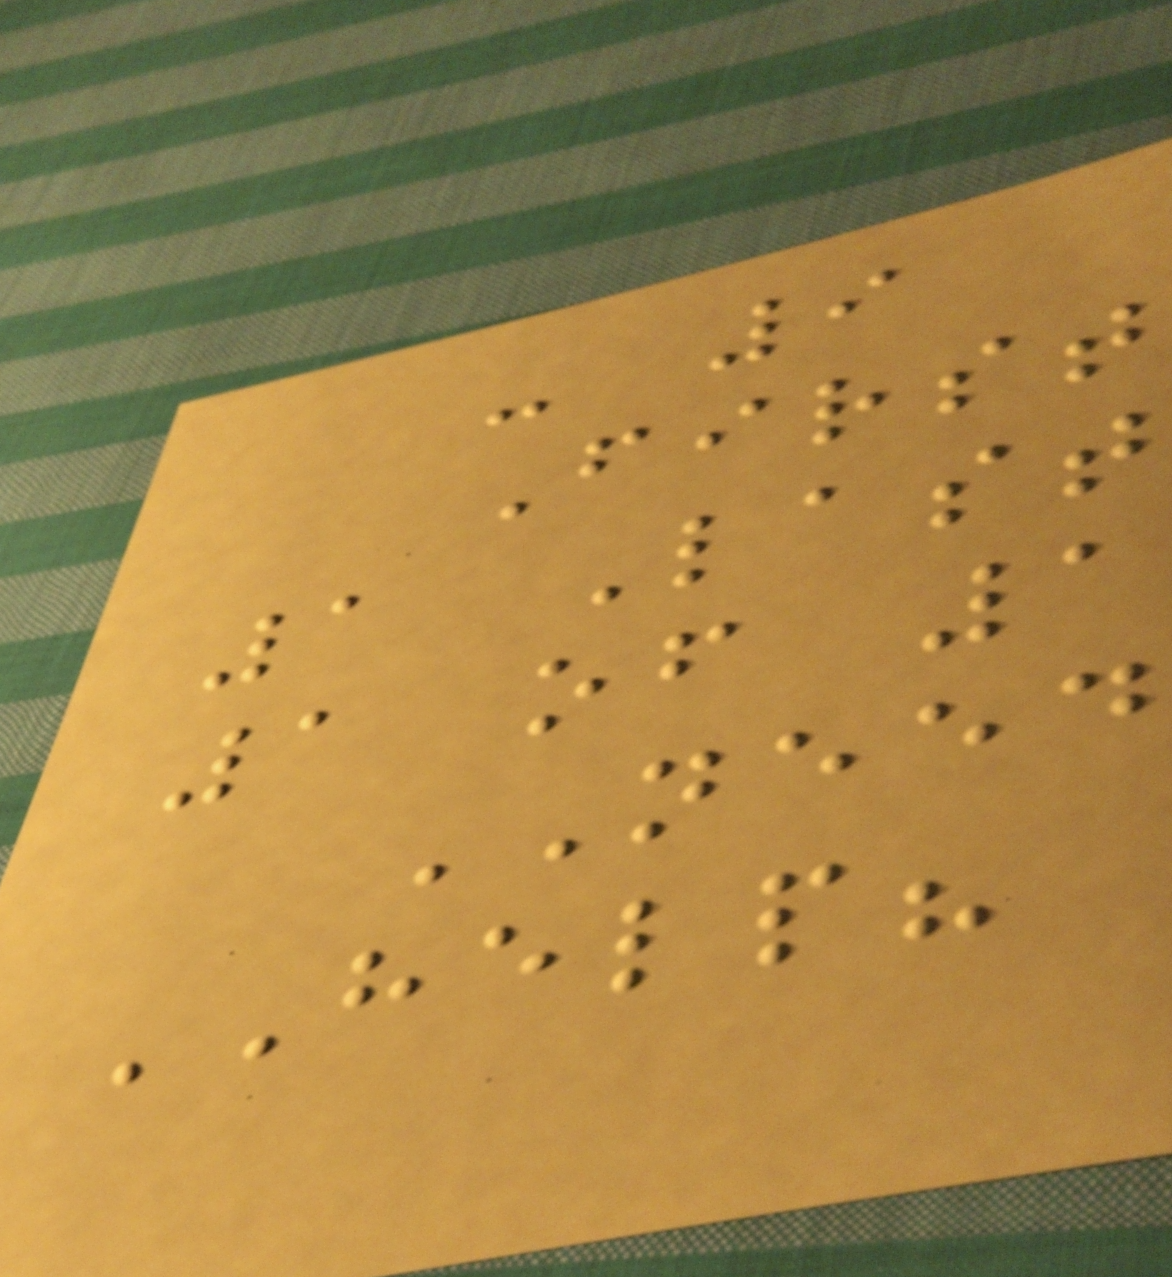- 9
First
1 Last
1 of 1
NEED
HELP?
